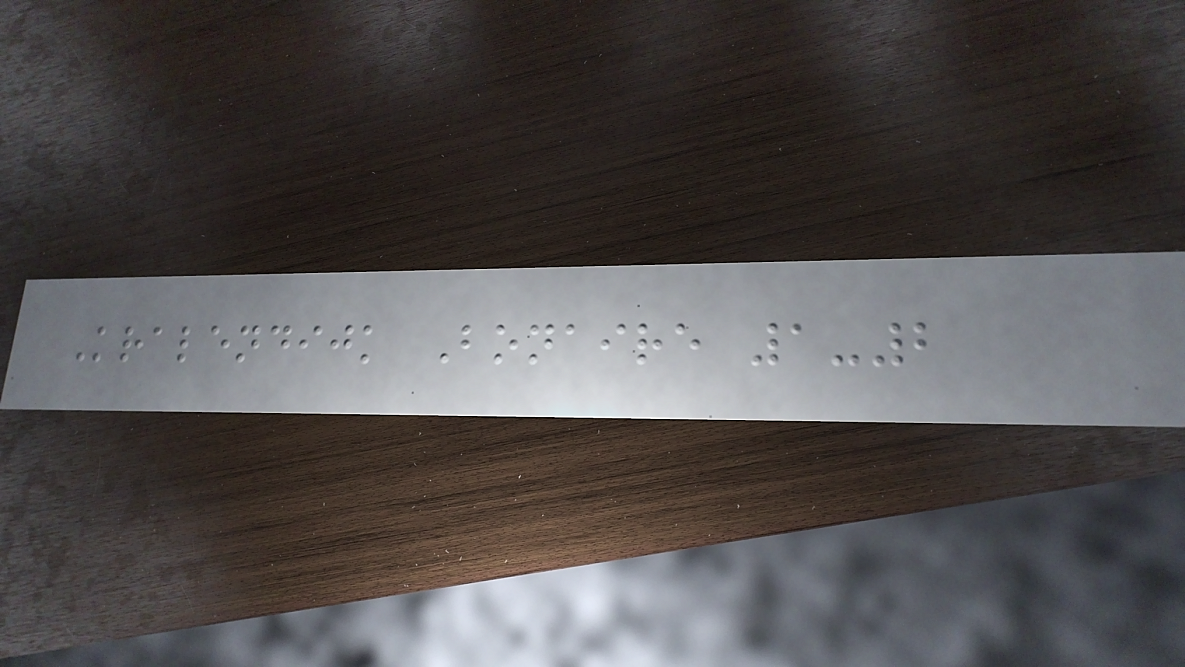Kralendijk Bonaire 1-2
